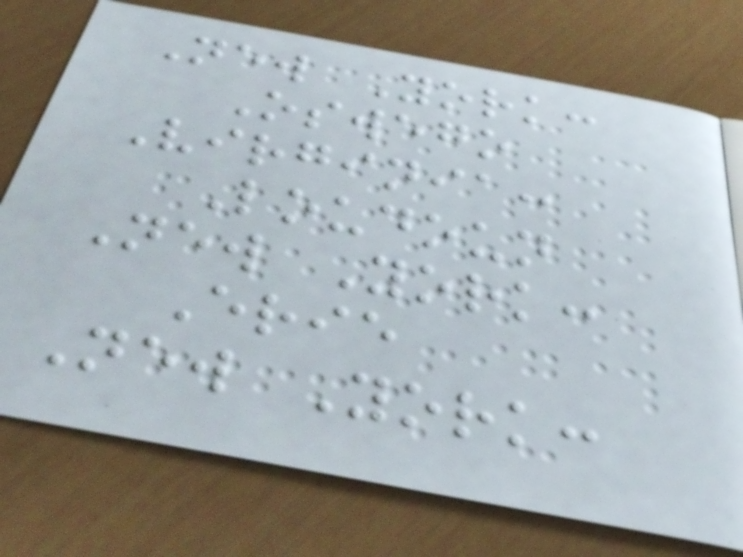New York:
Oswego
Virginia:
Loudoun
New York:
Erie
New York:
